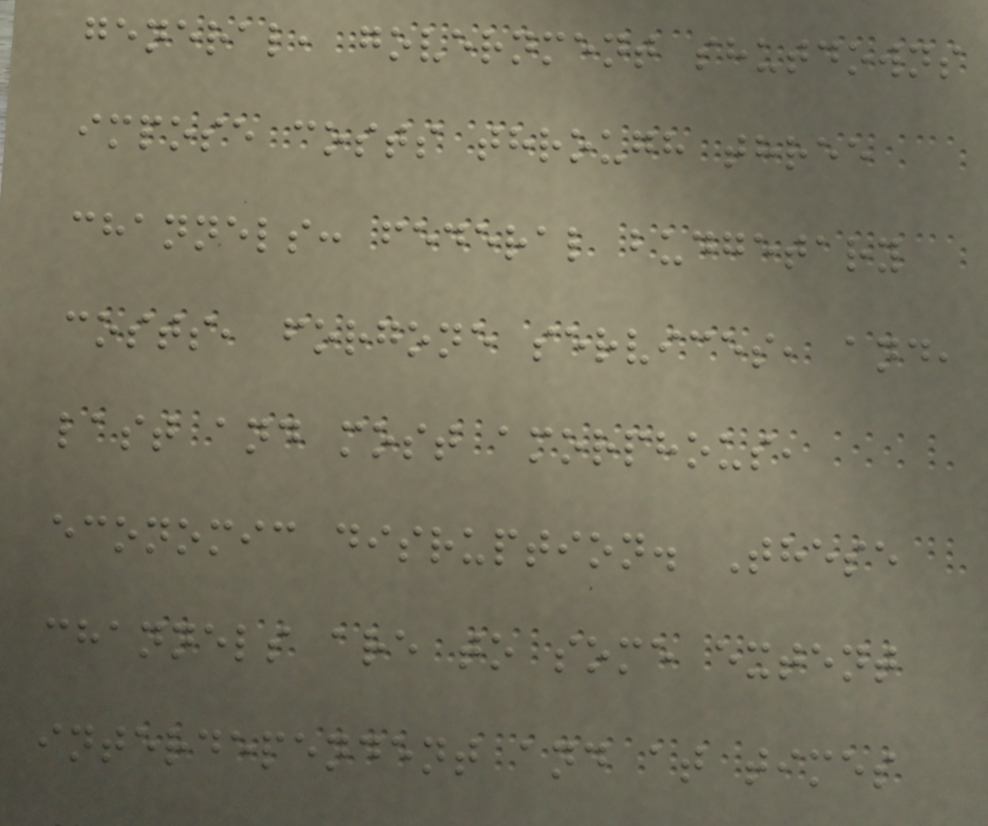general, government shutdowns
impose costs through three
channels: federal budgetary
costs, forgone services, and,
last and most amorphous,
economic disruption. These
channels are to some extent
interdependent and at times
